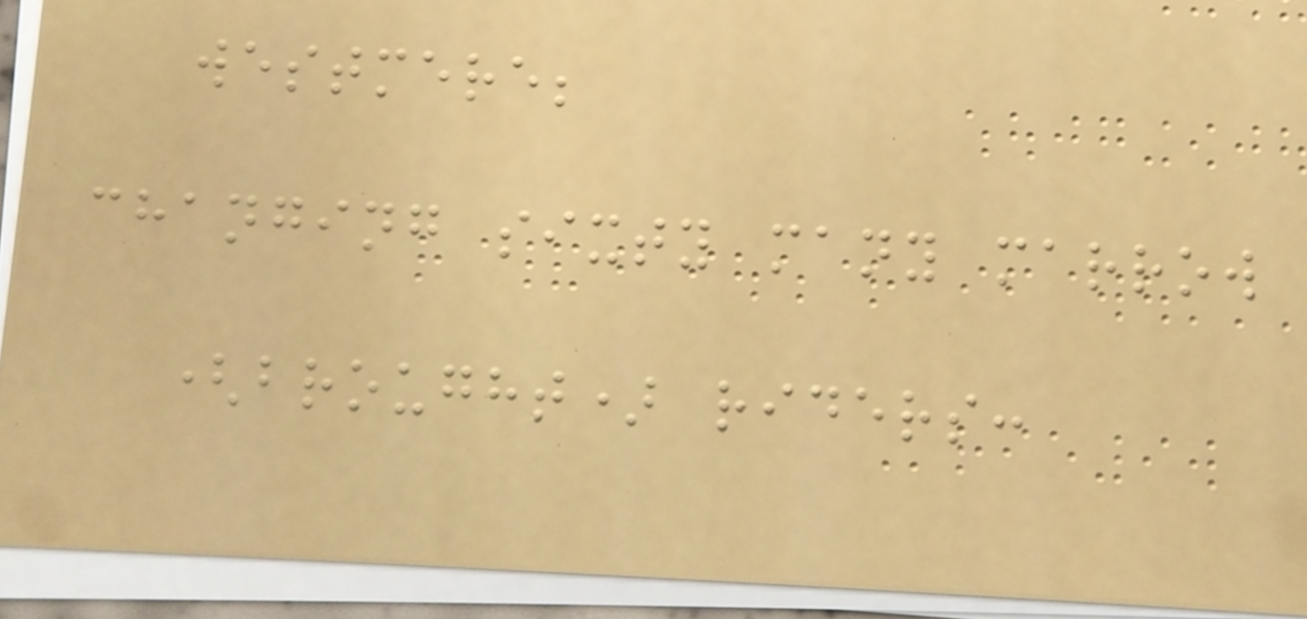westmere;
changing sixty many marrow
(brought) riders:
